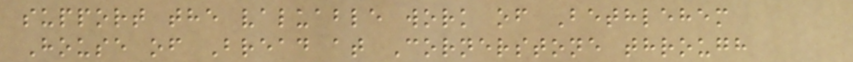support the valuable work of Bethlehem
House of Bread at Cornerstone through
